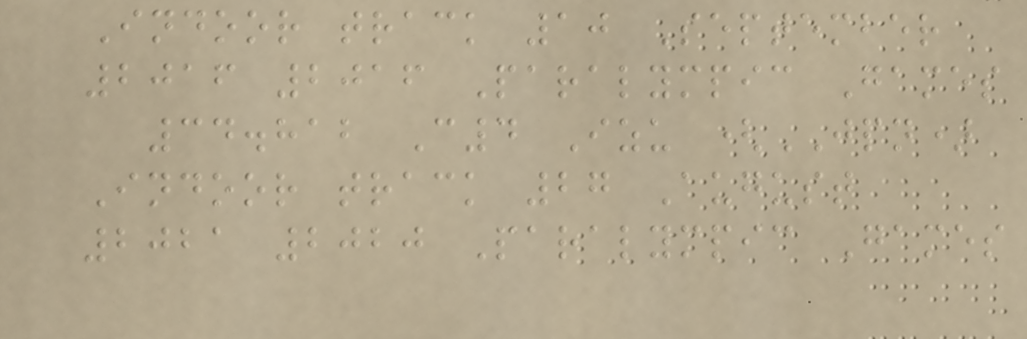Indoor track 10 September
2016 2016 Paralympic Games
34.812 C4 Izu (JPN)
Indoor track 27 August
2021 2020 Paralympic Games
